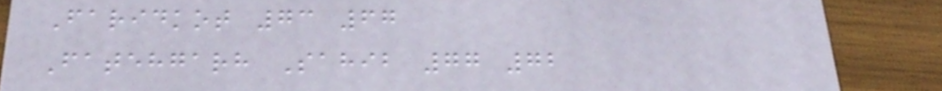Faridkot 73 67
Fatehgarh Sahib 77 72
